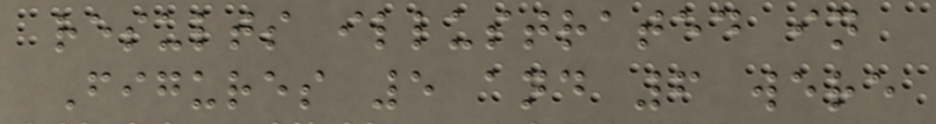results illustrated in
Figures 5 and 6 were
